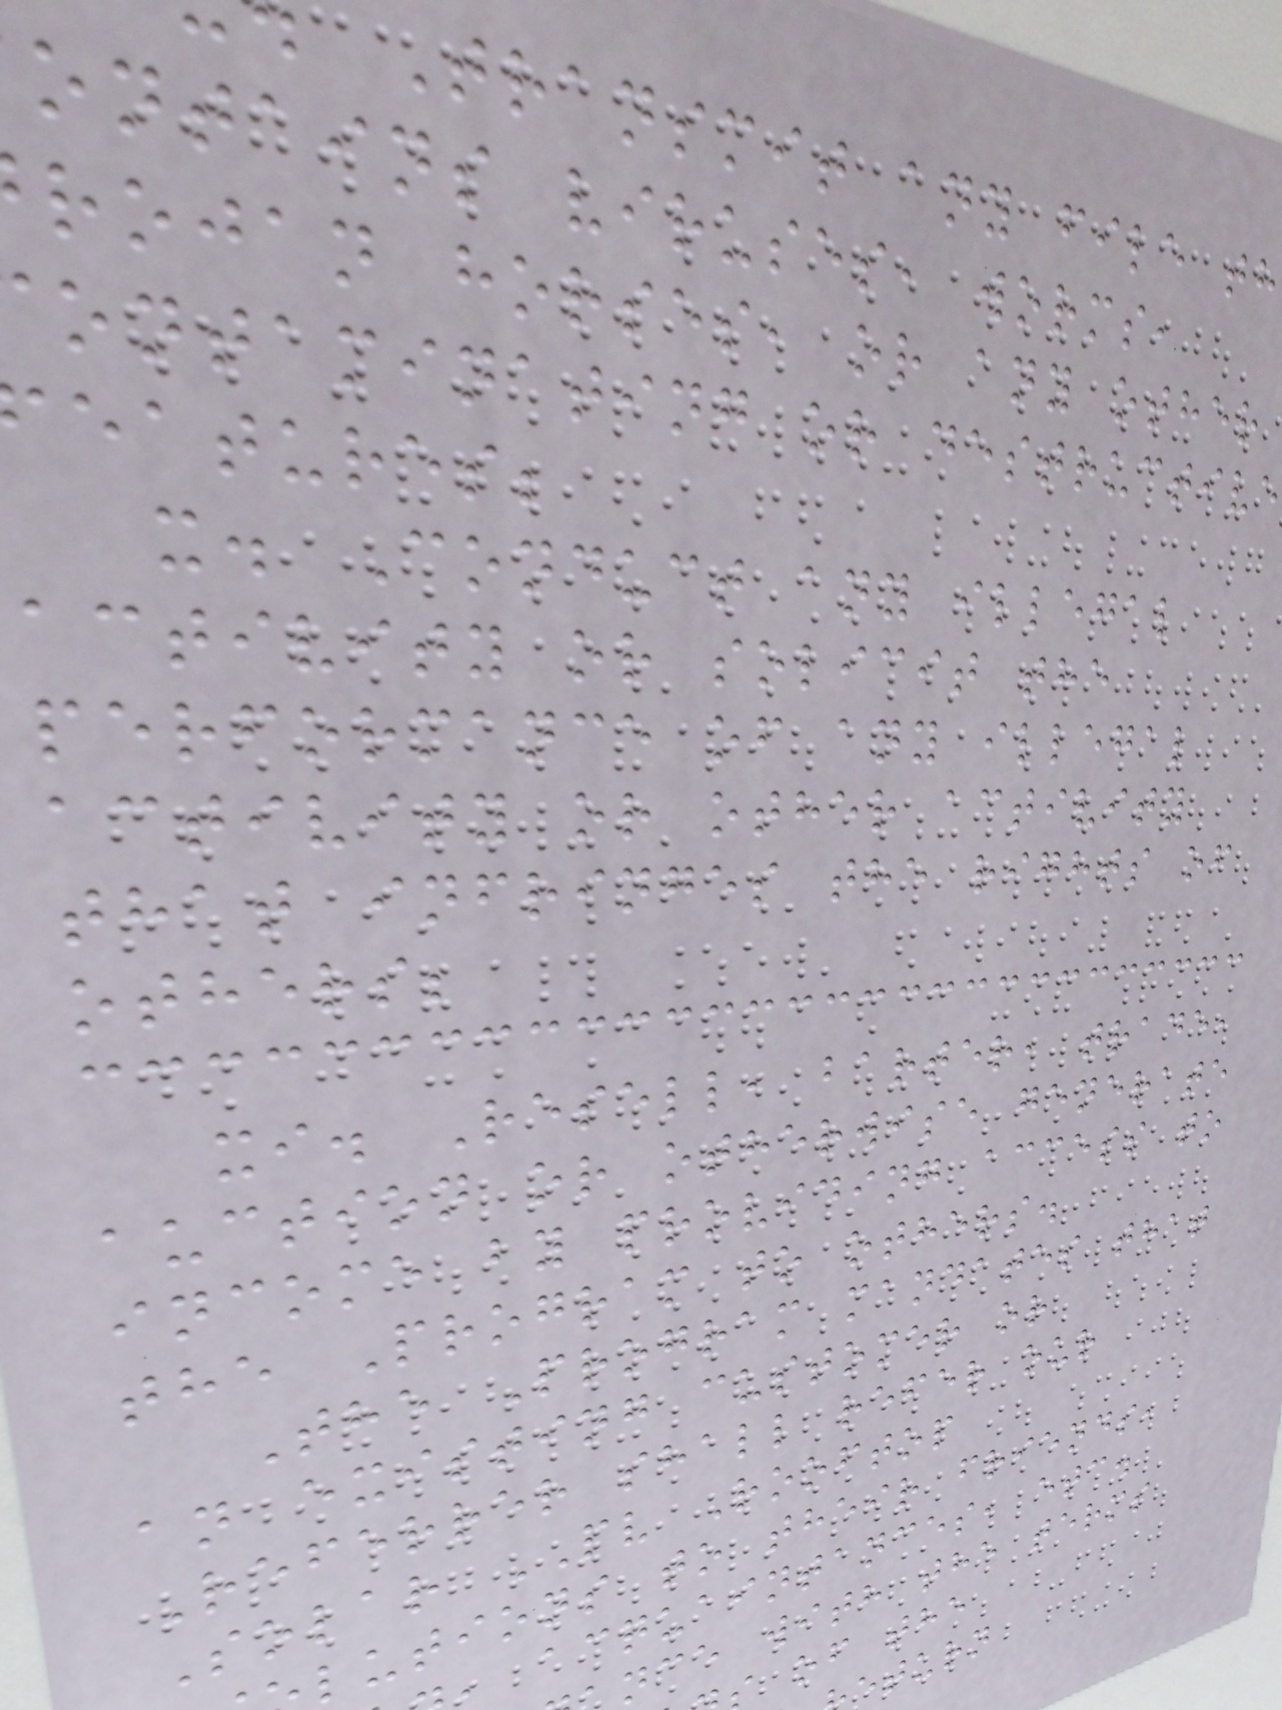Transmit any file th
ontains viruses, worms,
rojan horses, or any other
ontaminating or destructive
eatures;
x. Conduct any illegal
activity or solicit the
performance of any illegal
activity or other activity
that infringes the rights of
others;
xi. Resell, barter, trade,
auction or otherwise generate
income by providing access to
the Program to others.
The Program mandates that
an existing customer or
Referrer shall refer our
Solar PV Rooftop
lutions to their friends,
acquaintances, etc.
nce with the terms
of the
